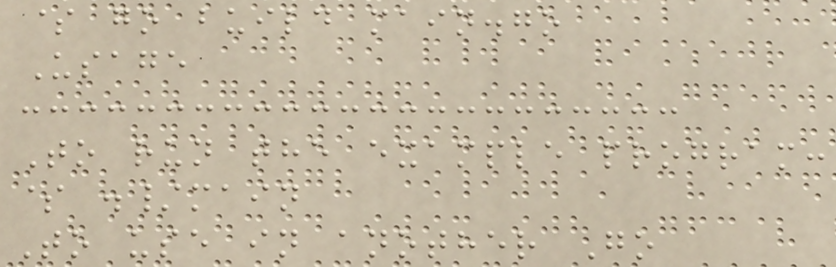$ go build main.go
Usage
To run the example program:
$ ./main
To use in another Go
